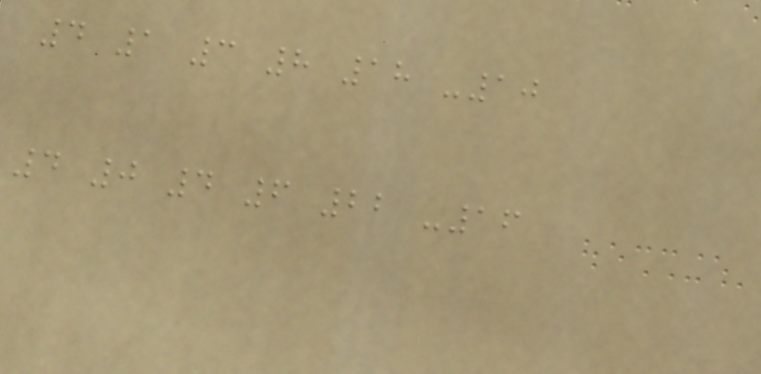4 1 3 8 18 -10
4 0 4 6 22 -16
